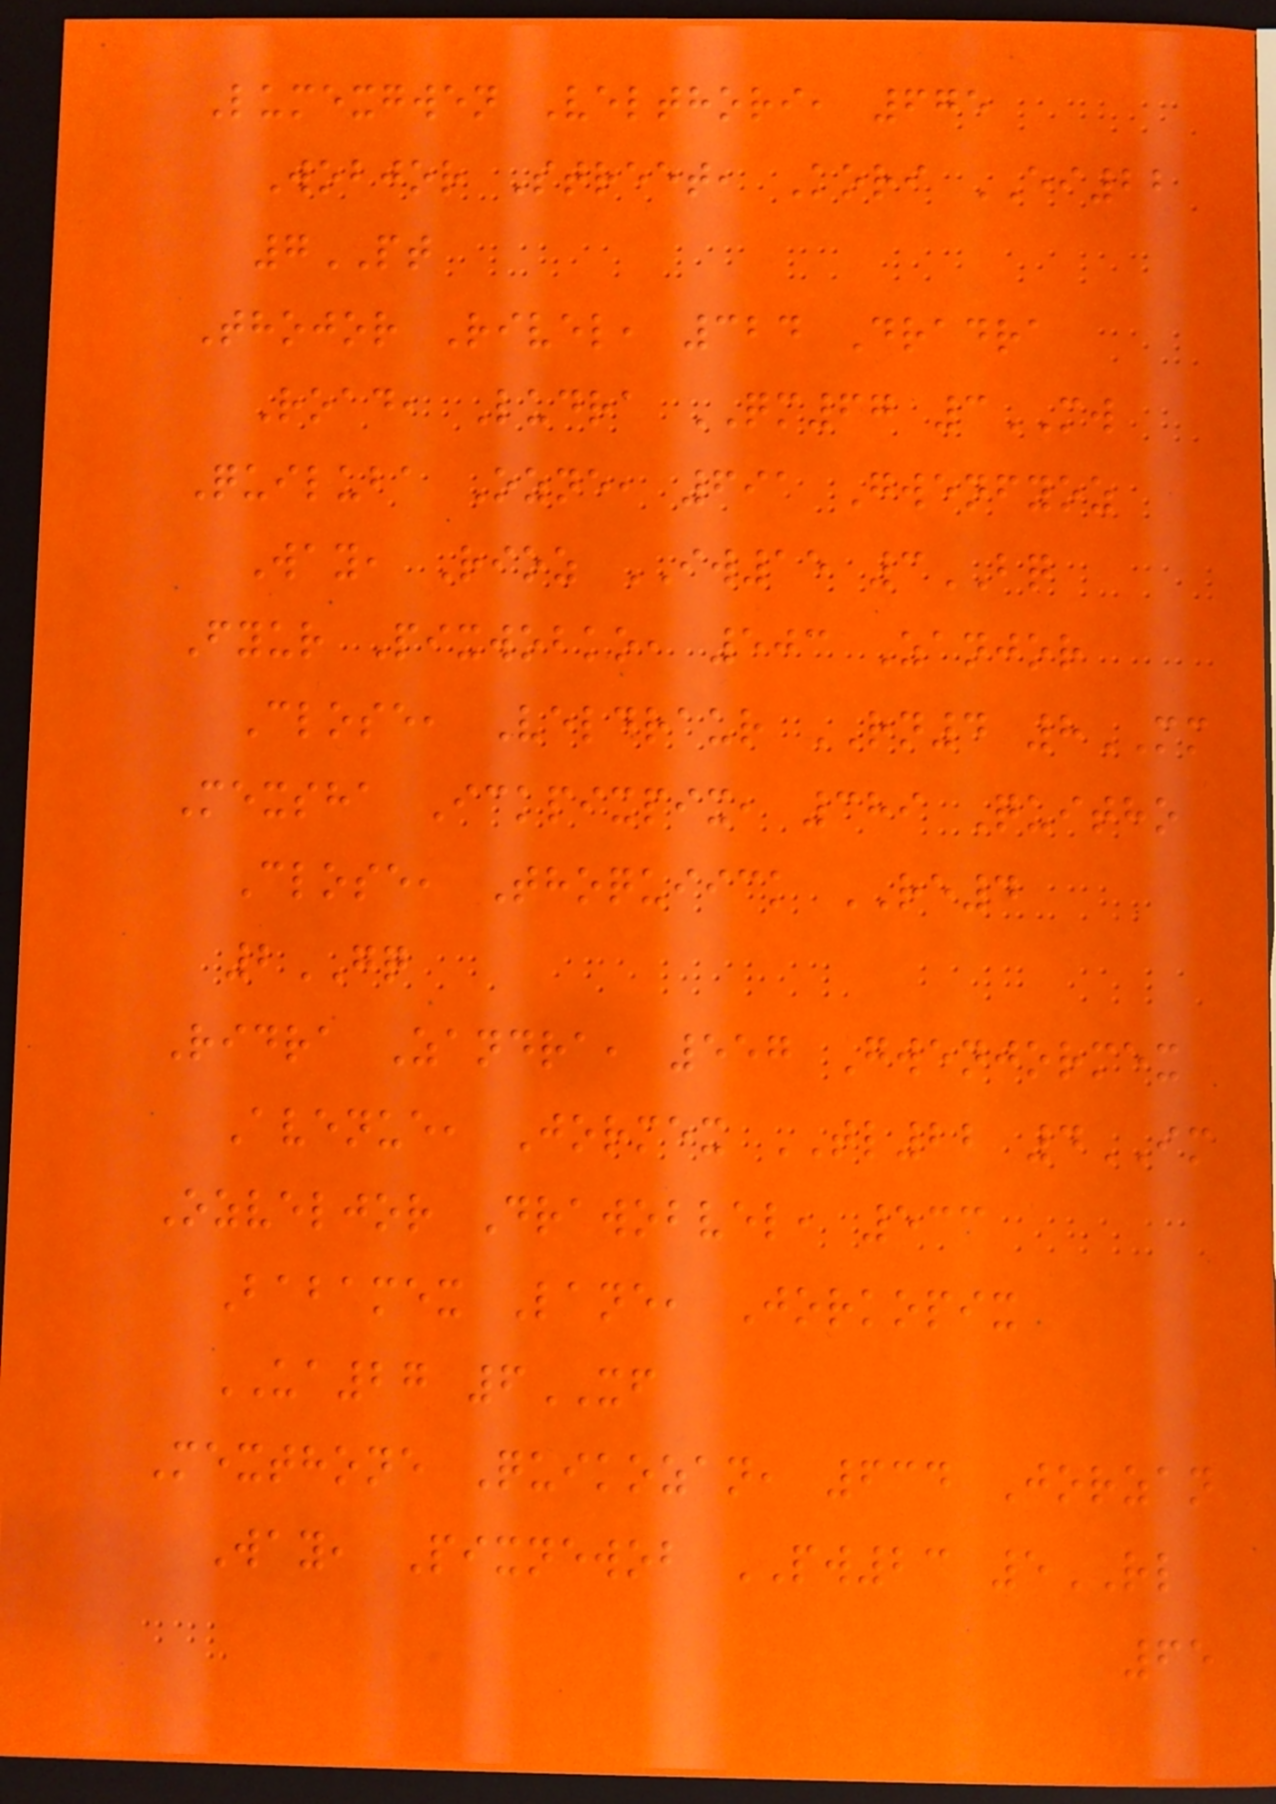Lumexgwen Velthori, 675
Wobjor Street, Kori EI22
7PT
Thojor Rivel, 324 Dradra
Road, Ludra QM67 3MW
Quiluba Ozne, 691 Gwenfyoz
Way, Rioz IW15 3BQ
Fyur Pixwobko, 503 Zanjor
Close, Veldraur RN4 8MM
Mexsha Ickpixpix, 389 Quitho
Close, Thoquiick RE4
2GQ
Ridra Zandra, 557 Gwenjormex
Avenue, Jormex TL22 4IM
Ozveljor Drawobvel, 533
Babamex Lane, Jorkopix
UA27 6XF
Mexthone Quikozan, 634 Jorzan
Way, Pixnewob PW23 5RL
65
